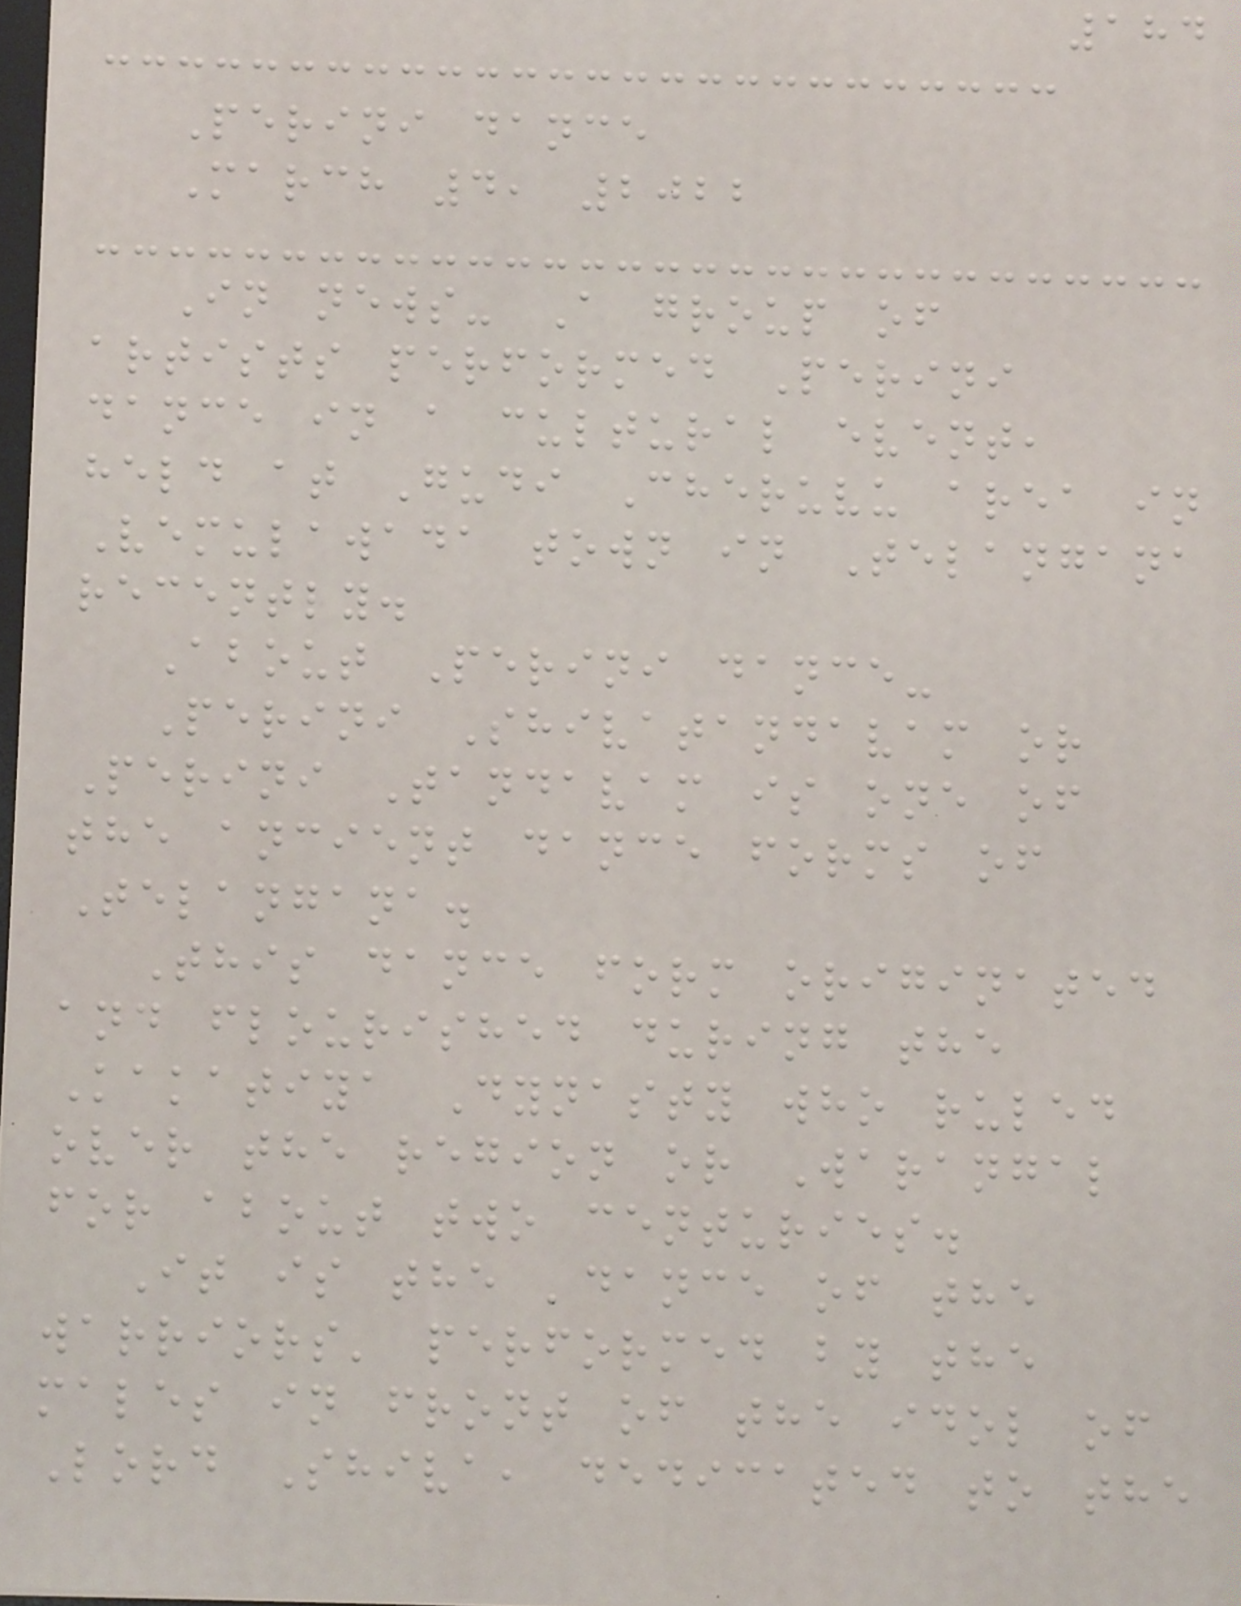184
Perini dance
March 4, 2022
In news- A group of
artists performed Perini
dance in a cultural event,
held at Gudi Cheruvu area in
Vemulawada town in Telangana
recently.
About Perini dance-
Perini Shivatandavam or
Perini Tandavam is one of
the ancient dance forms of
Telangana.
This dance form originated
and flourished during the
Kakatiya Dynasty who ruled
over the region or Warangal
for about two centuries.
It is the 'dance of the
warriors' performed by the
males in front of the idol of
Lord Shiva, dedicated to the
